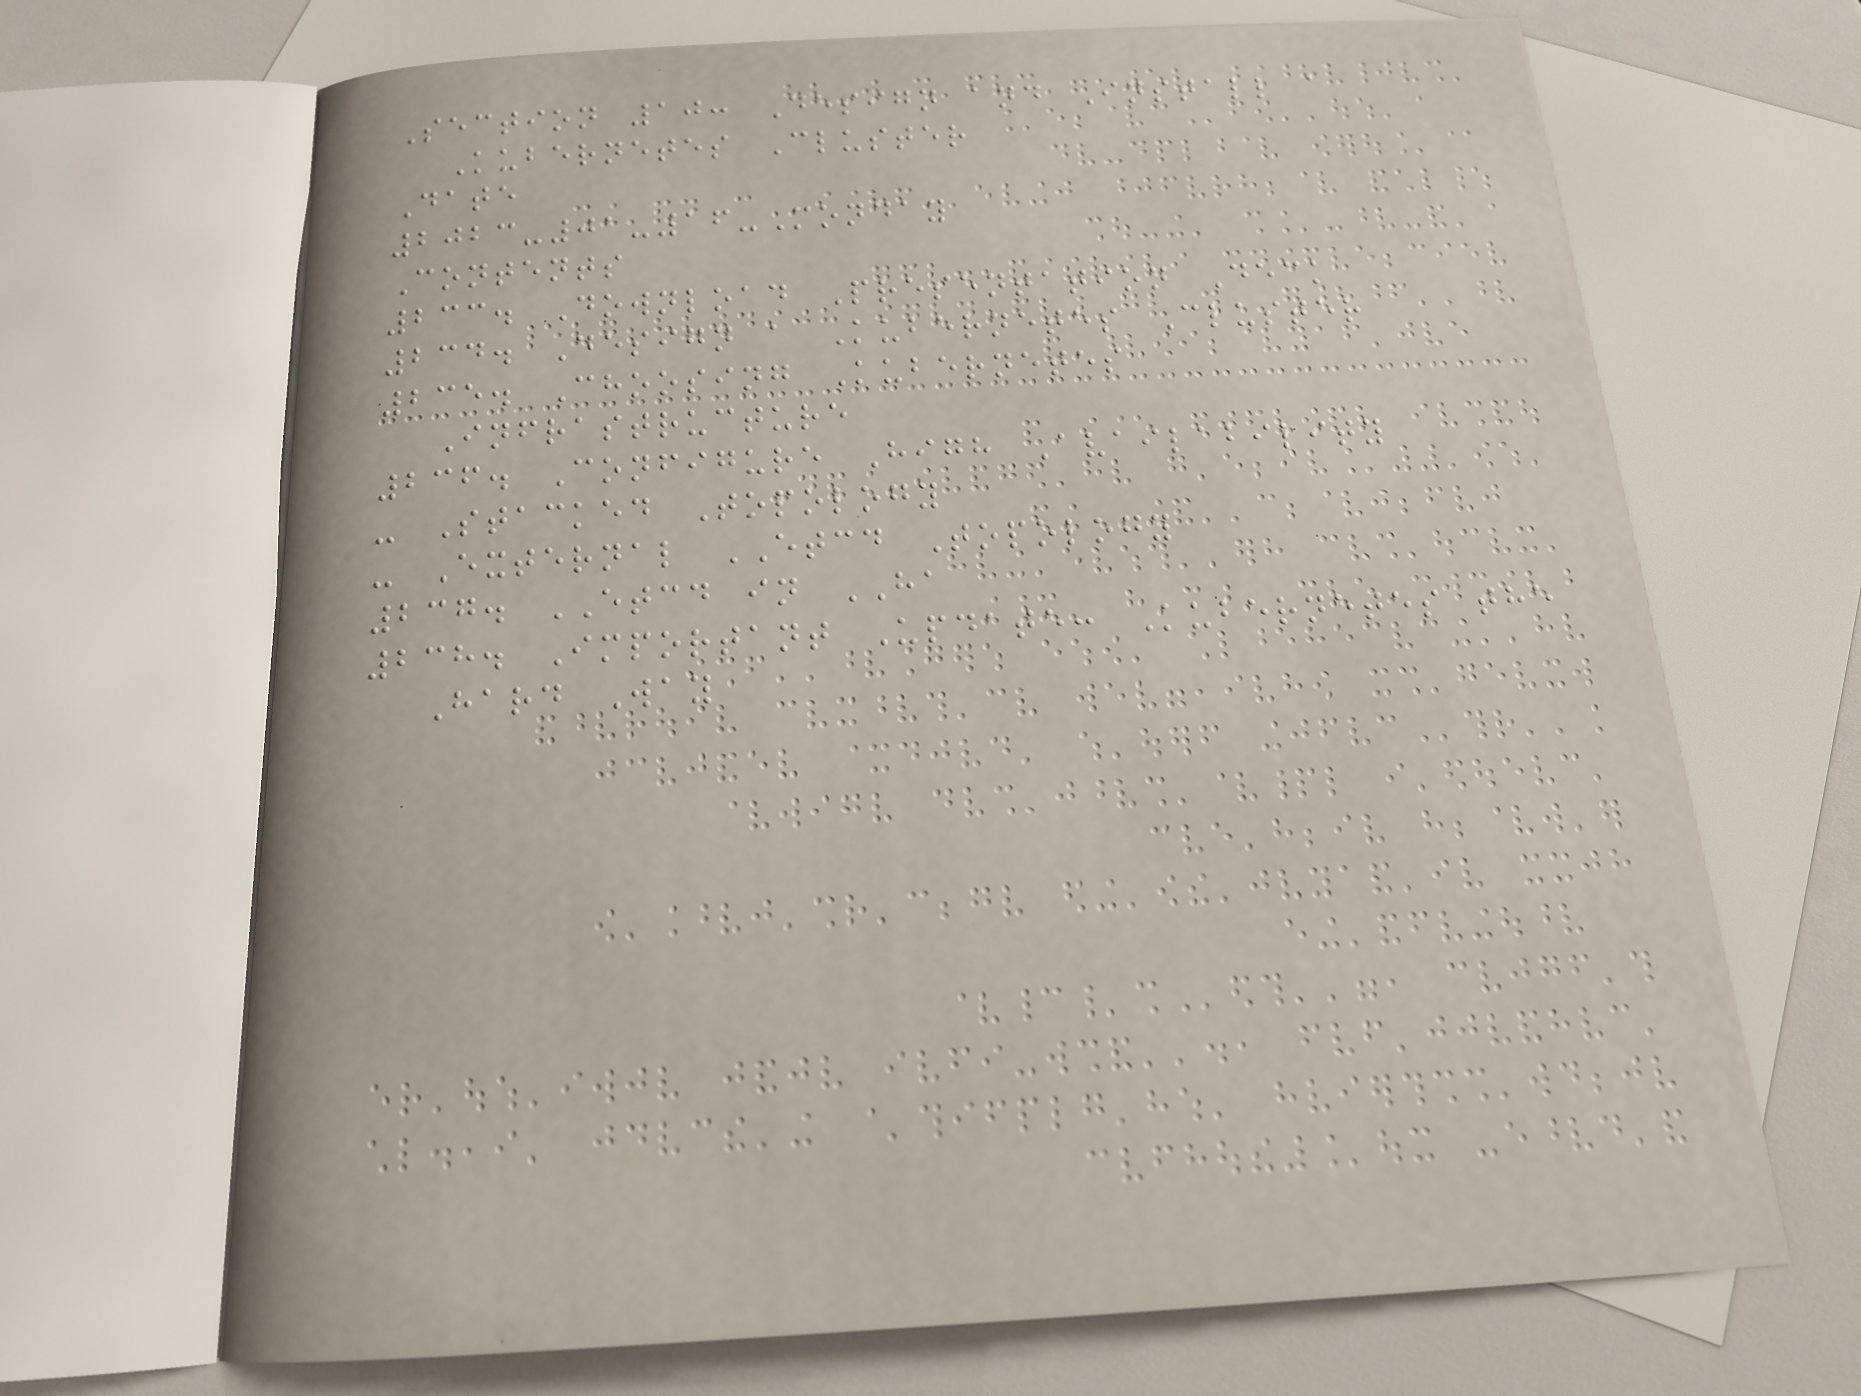Section 10: Design and Install a
Kubernetes Cluster
Date
2023-01-16-Monday
Contents
233. Download Presentation Deck
234. Design a Kubernetes Cluster
235. Choosing Kubernetes
Infrastructure
236. Configure High Availability
- Stacked Topology
- External ETCD Topology
237. ETCD in HA
238. Important Update: Kubernetes the
Hard Way
